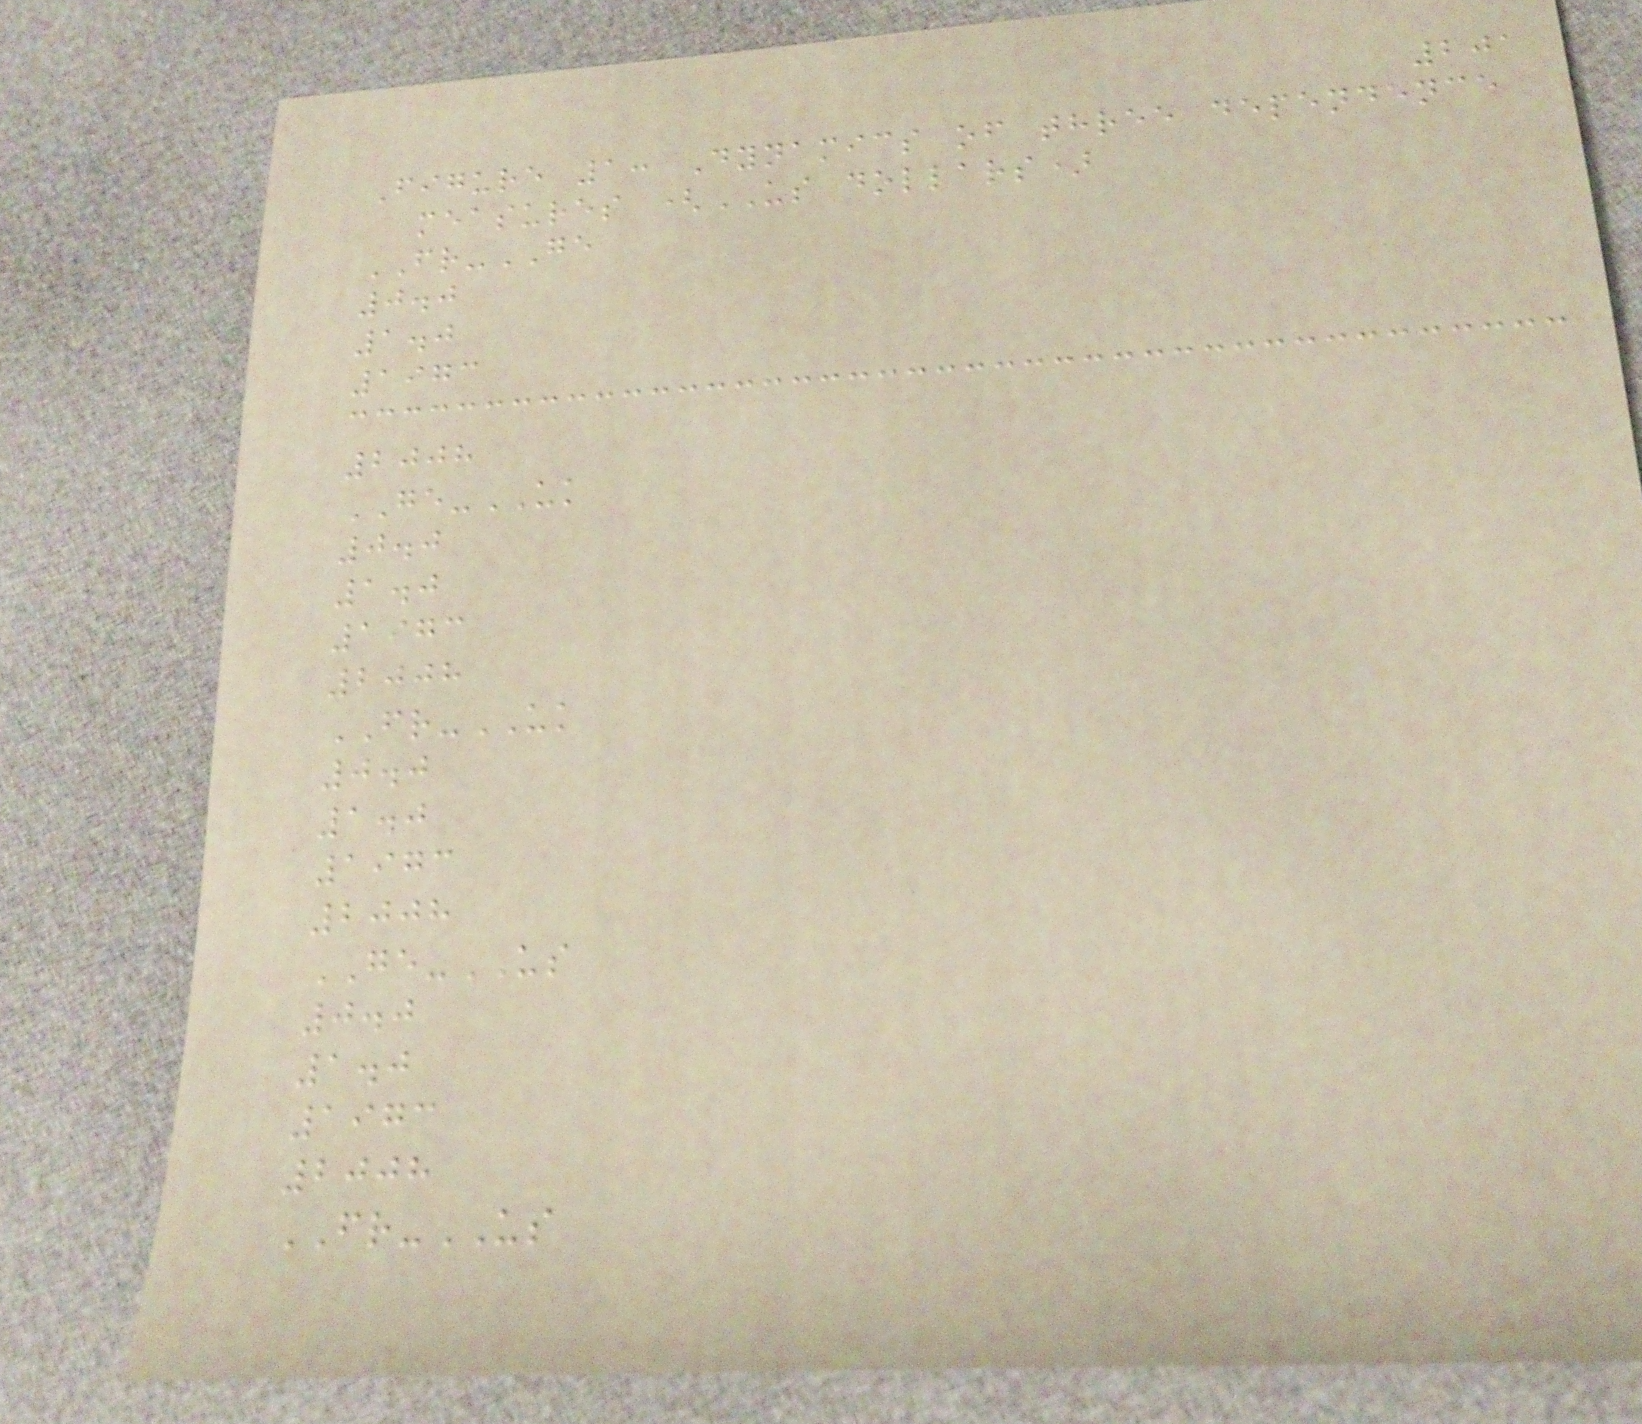201
Figure 1: Dynamics of three dependence
measures (US dollars)
FR-GE
0.0
1.0
1973
2008
GE-UK
0.0
1.0
1973
2008
FR-UK
0.0
1.0
1973
2008
GE-US
0.0
1.0
1973
2008
FR-US
